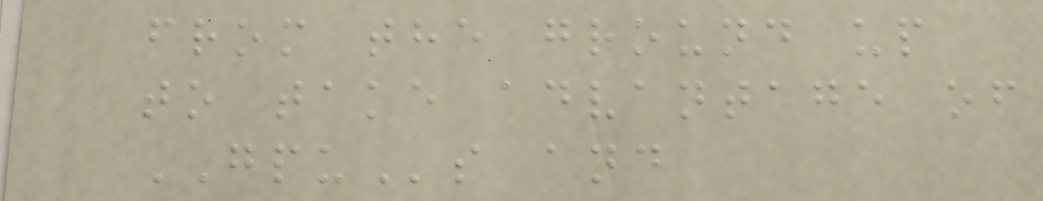from the ground up
to take advantage of
GPUs and
